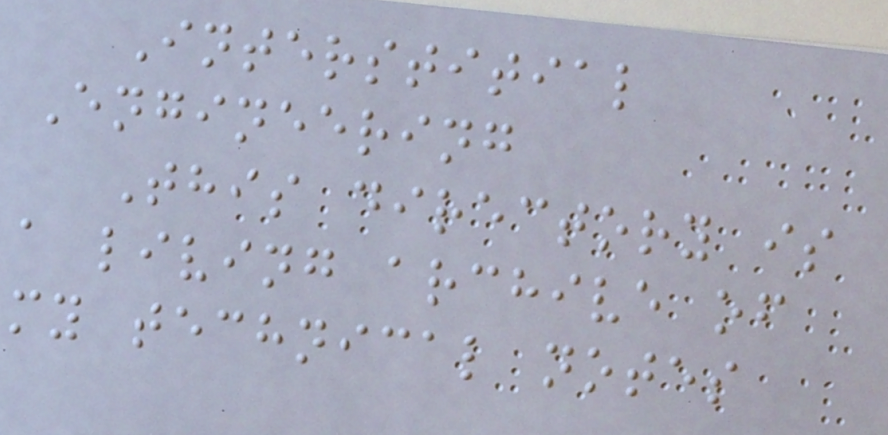Interstitial
Engineering
This directory is
a living archive of
my technical notes
